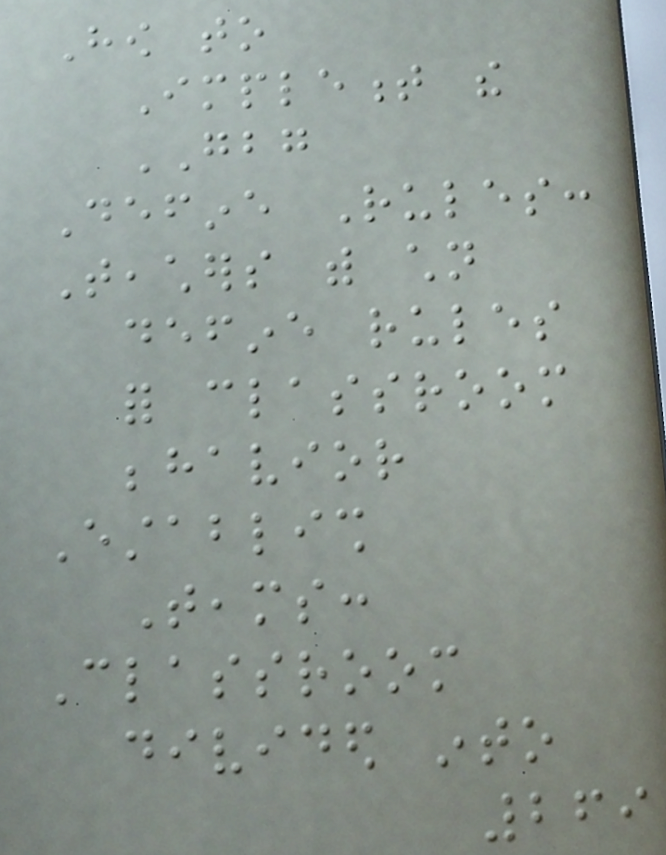How to
Implement the
GBG
Define Rules:
Teachers with children
define rules
for classroom
behavior
Establish
Teams:
Classroom
divided into
269
